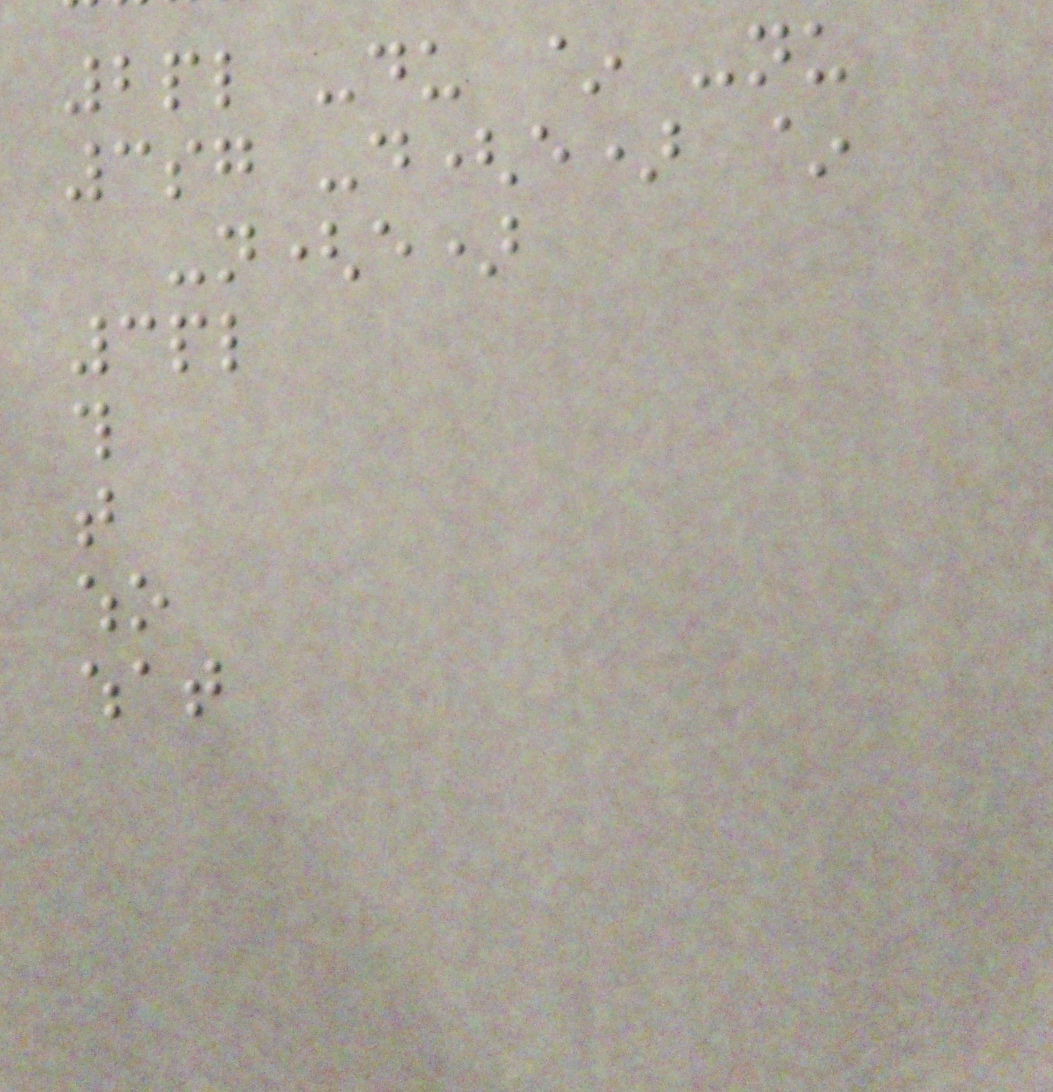2pl -du ~ -nu
3sg -d(e) ~
-n(e)
3pl
this
that
who
what
